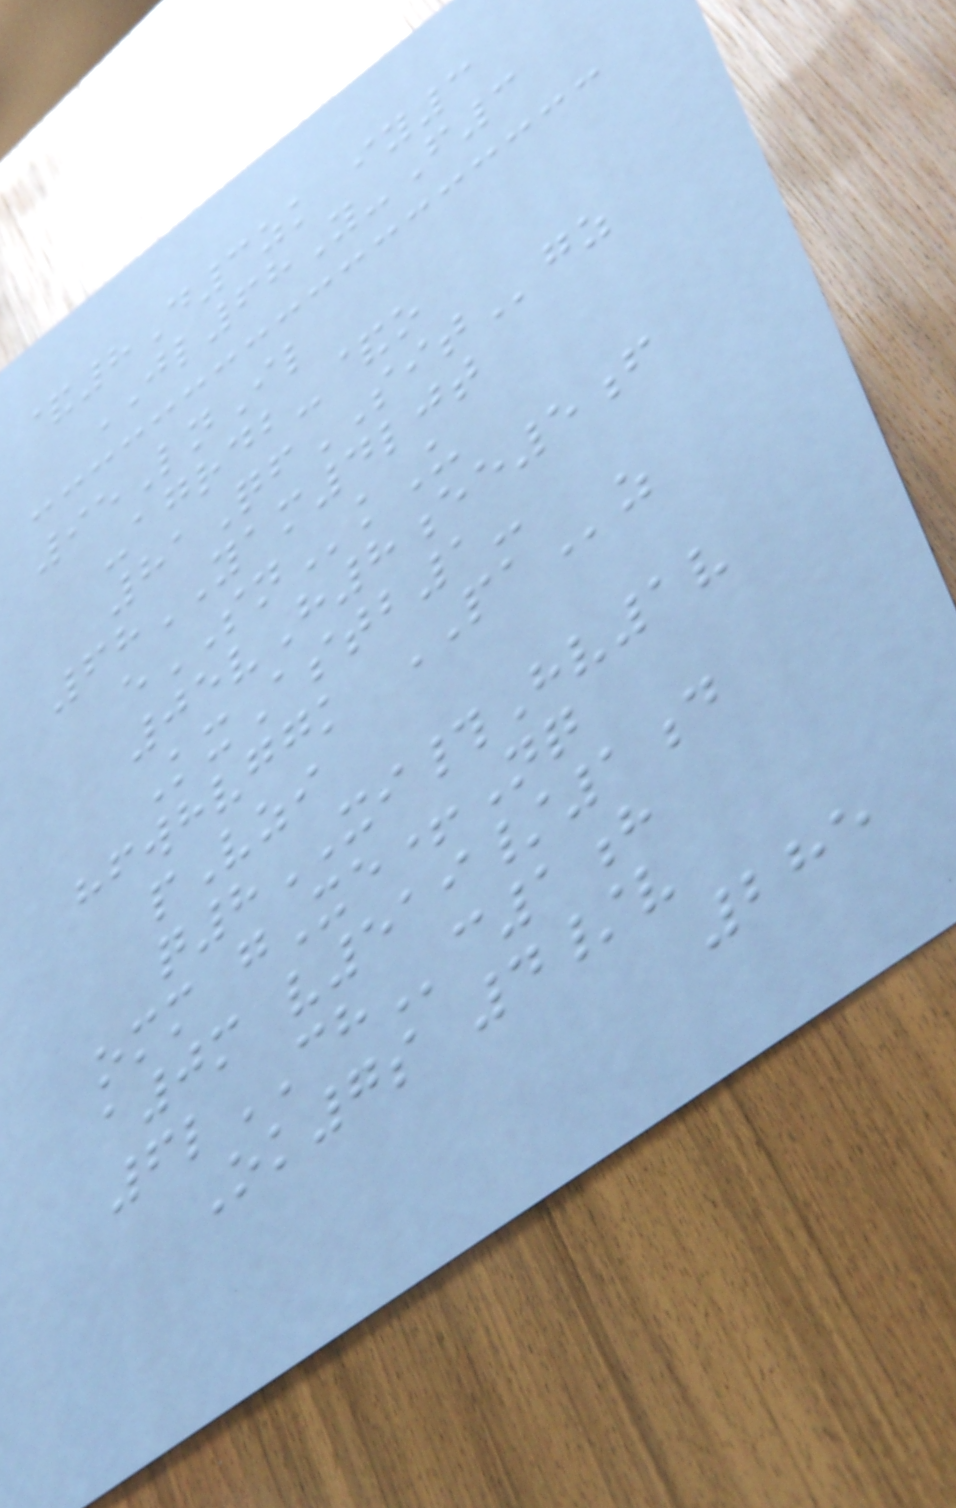&8D3zk iy3
JL68Y-F3
95LnIl
-agrdb-&o
81QfSITgz
68YAM4ljt
eSNkU
05vH8ee5f
KxAstb1-
hfwhvggk PAz
pVzi
q8XI#Hv1v
omm gXe+Nq
a0m v519/1d
6lCHc1h
Ok7s 4/v
285
